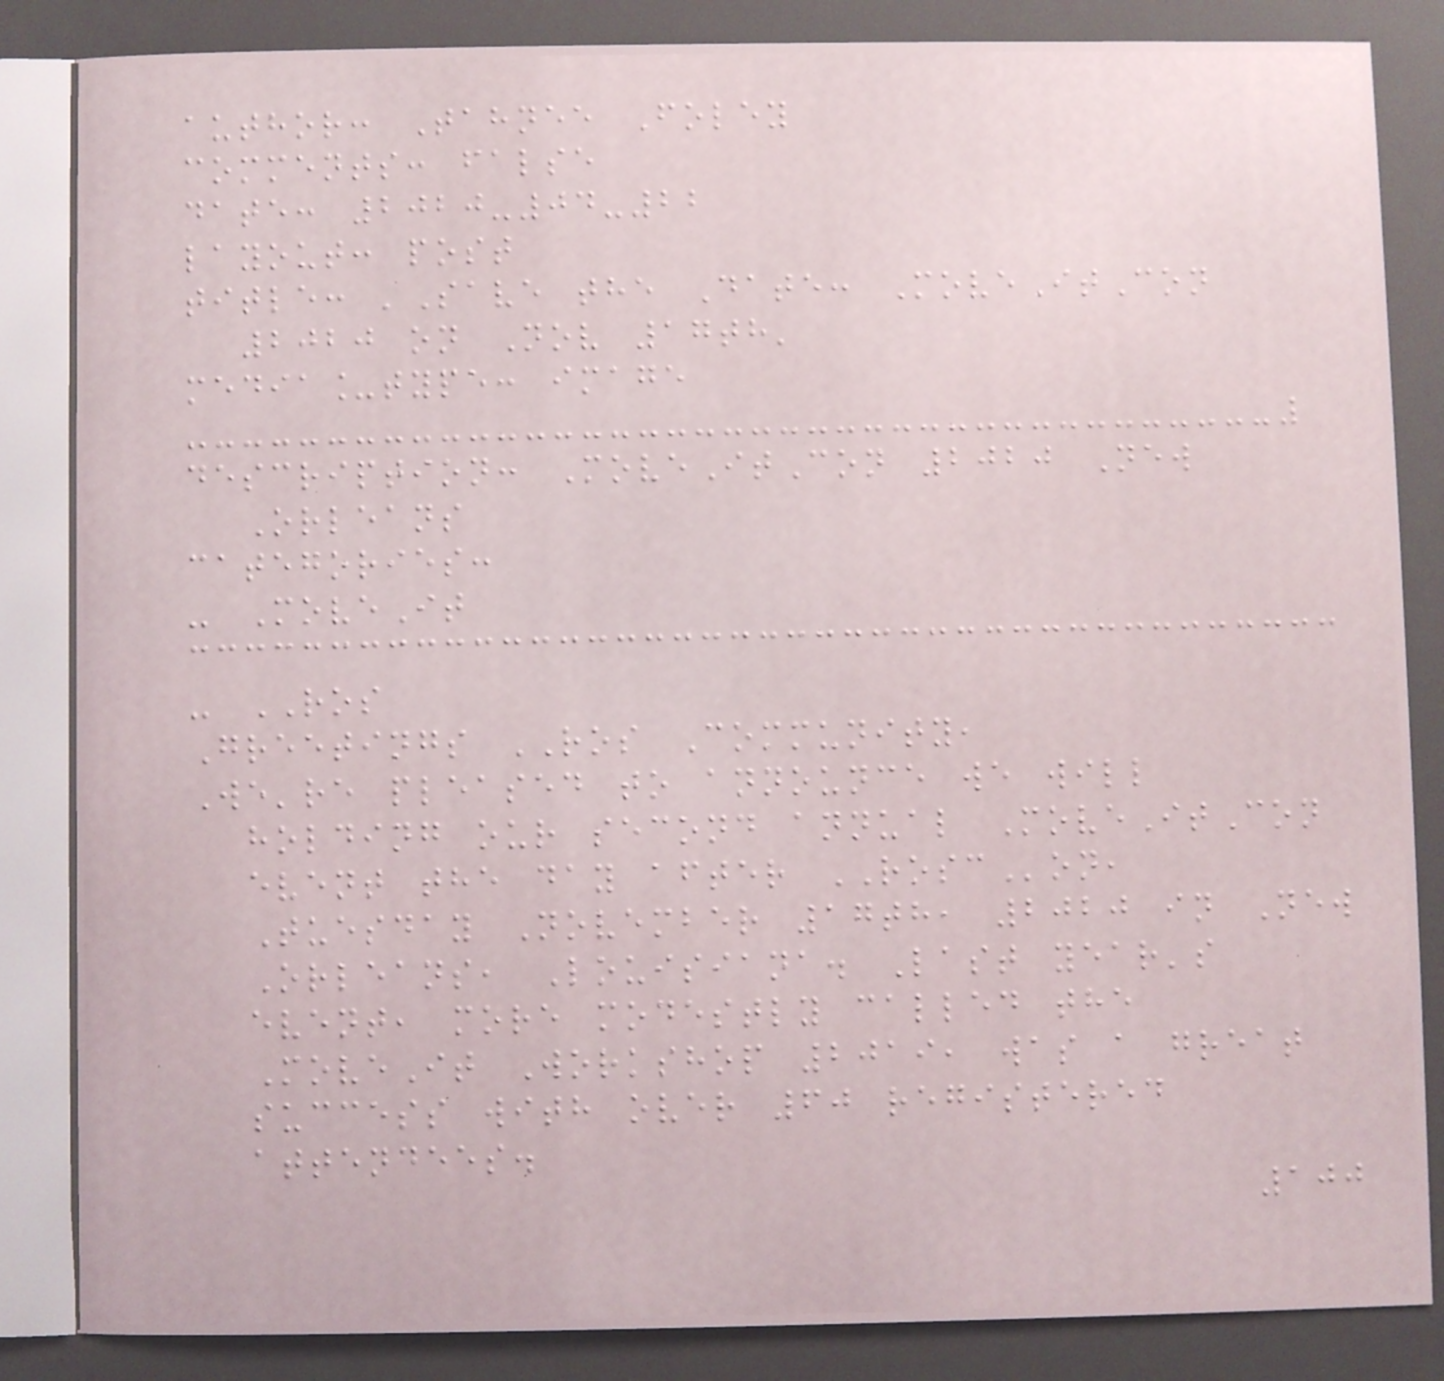author: Tahnee Foley
comments: false
date: 2020-04-22
layout: post
title: 'Save the Date: MoveItCon
2020 on Nov 17th'
media_type: image
description: MoveItCon 2020 New
Orleans
categories:
- MoveIt
- ROS
Greetings ROS Community,
We're pleased to announce we will
holding our second annual MoveItCon
event the day after ROSCon,
Tuesday November 17th, 2020 in New
Orleans, Louisiana. Last year's
event, more modestly called the
MoveIt Workshop 2019, was a great
success with over 60 registered
attendees.
100
